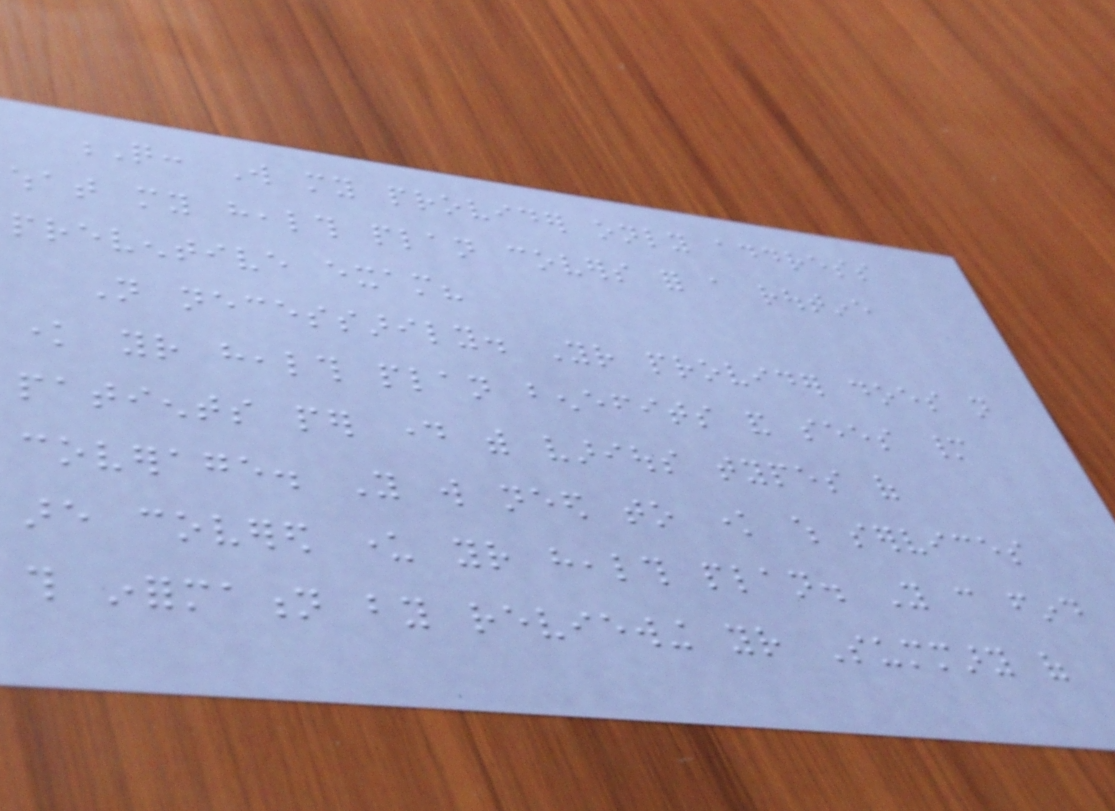Q: Will my provider only address
what my health plan covers for a routine
preventive exam?
Not necessarily. Your provider does not
know your health plan benefits and sees many
patients per day with various types of
coverage. You will need to know which services
are covered under your health plan. You can find
this information by reviewing your Summary of
